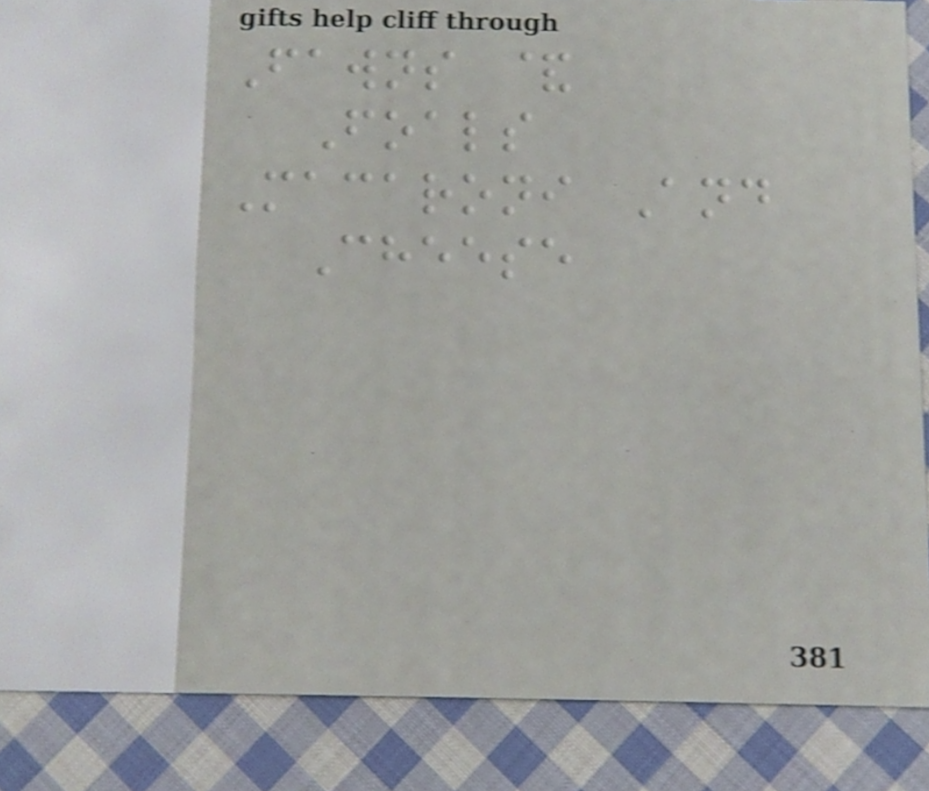Fawns &
Foals
Macaroni And
Cheese
